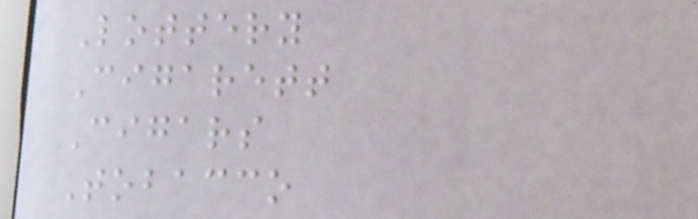Lottery
Cigarett
Cigars
Tobacco
